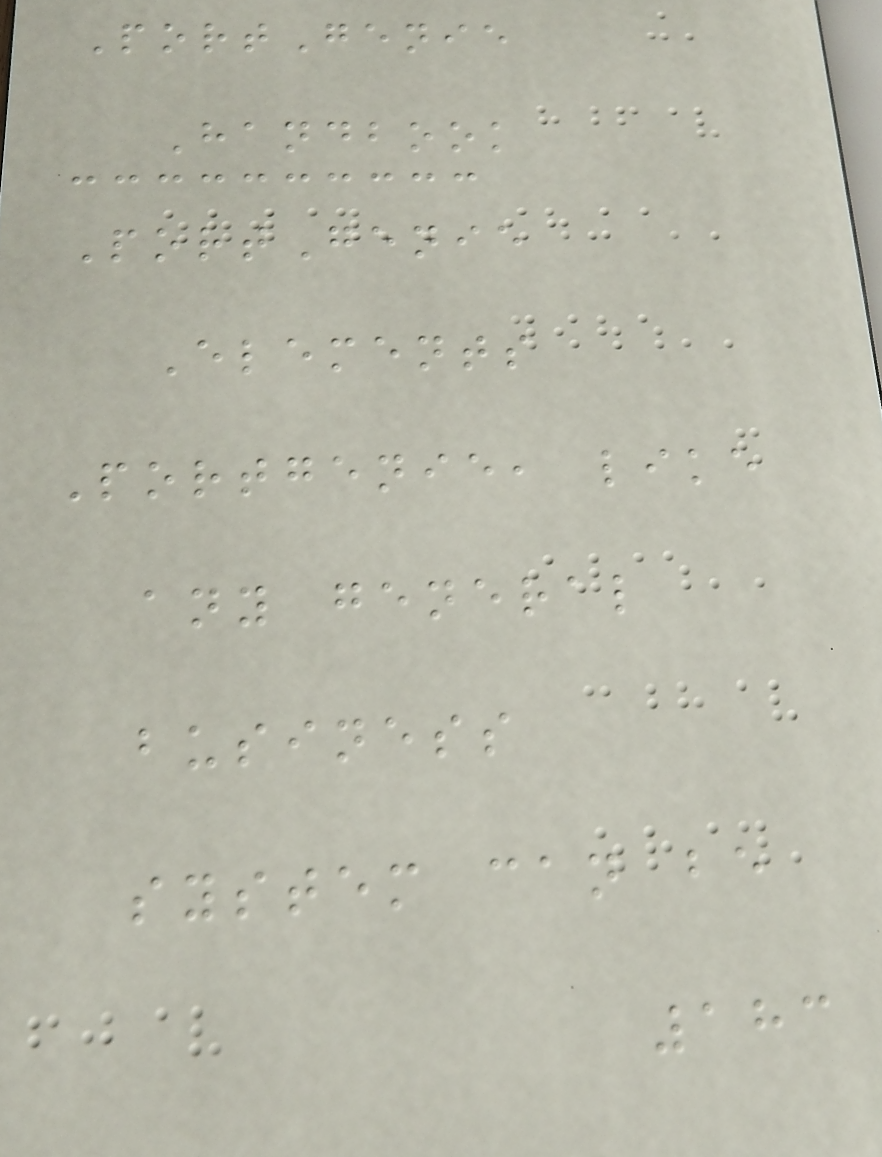PortGenie
Handbook
PortGenie
Elements
Portgenie, like
any general
business
system can be
183
